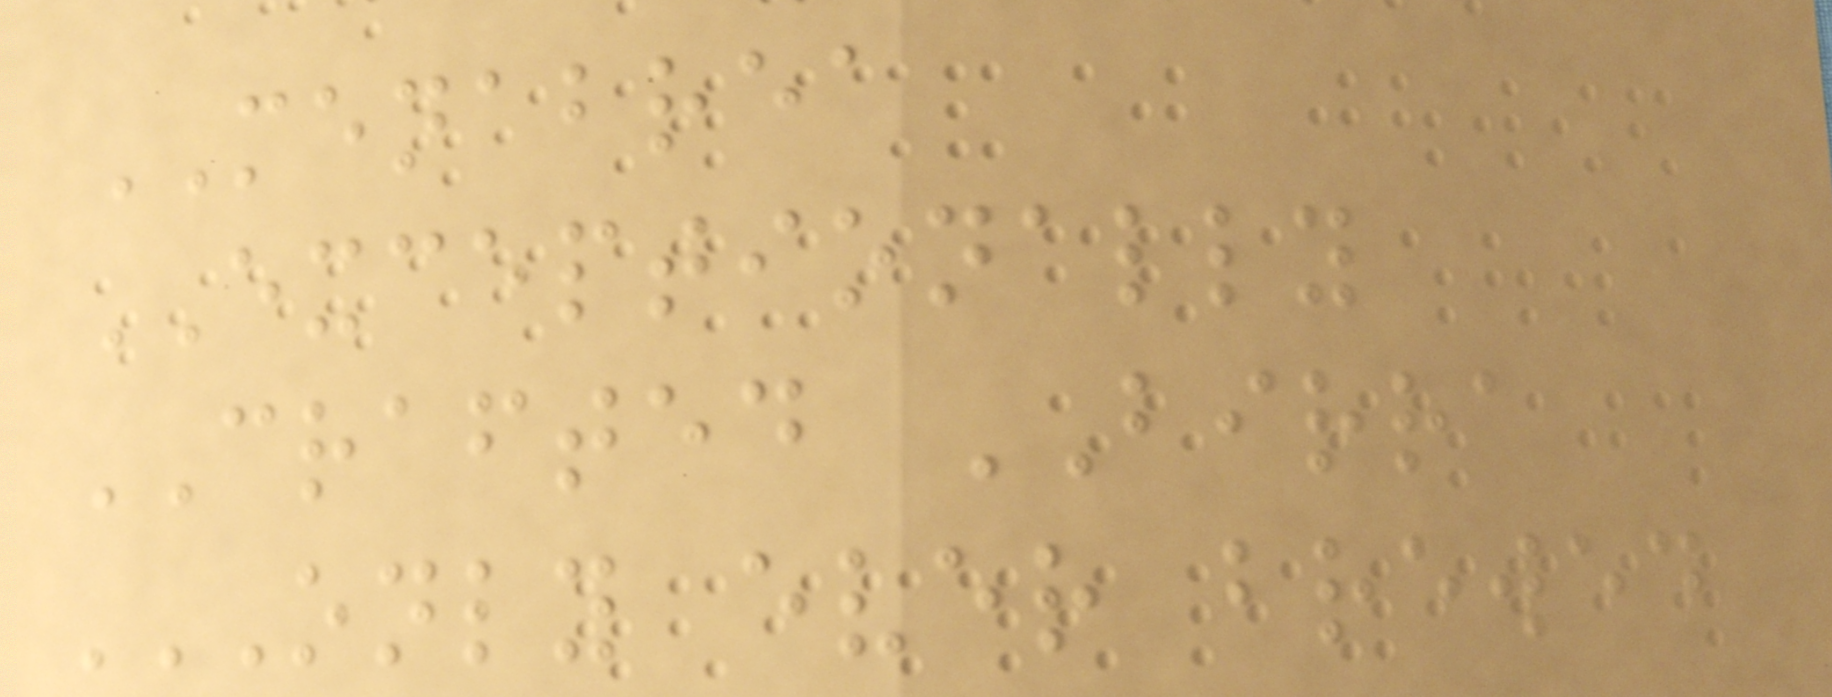MENABREA
EXCEPTIONALLY
CRAFTED BIRRA
ONLY EVER BREWED
